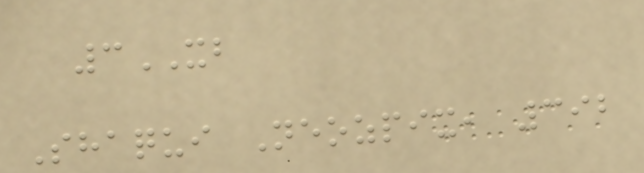3XB
Shaqui Neozpix, 392
